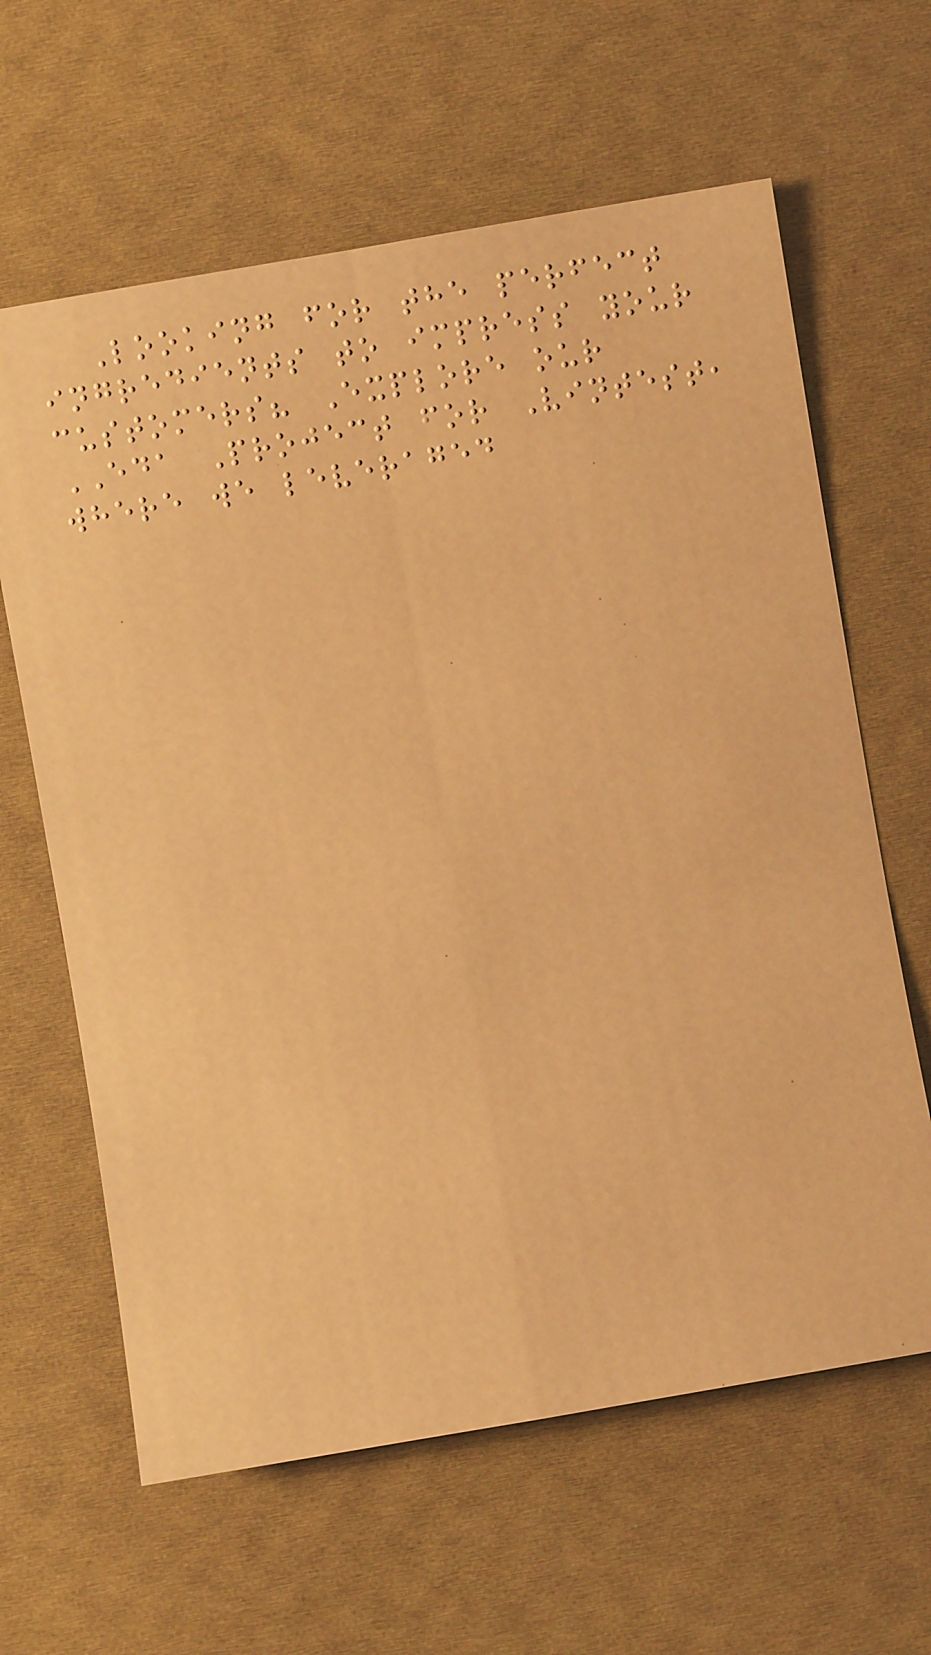Looking for the perfect
ingredients to impress your
customers? Explore our
EDA Project for Vintest,
where we leveraged
